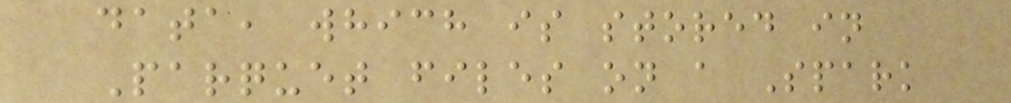data, which is stored in
Parquet files on a Spark
